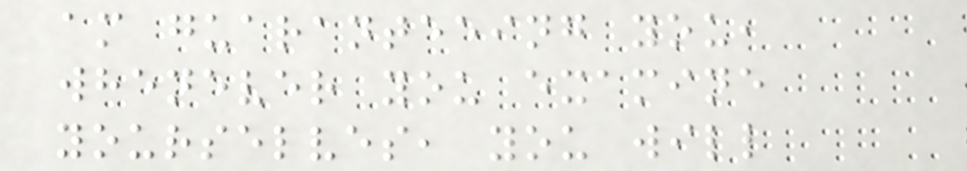am guaranteeing you,
whenever you examine
yourselves, you will
